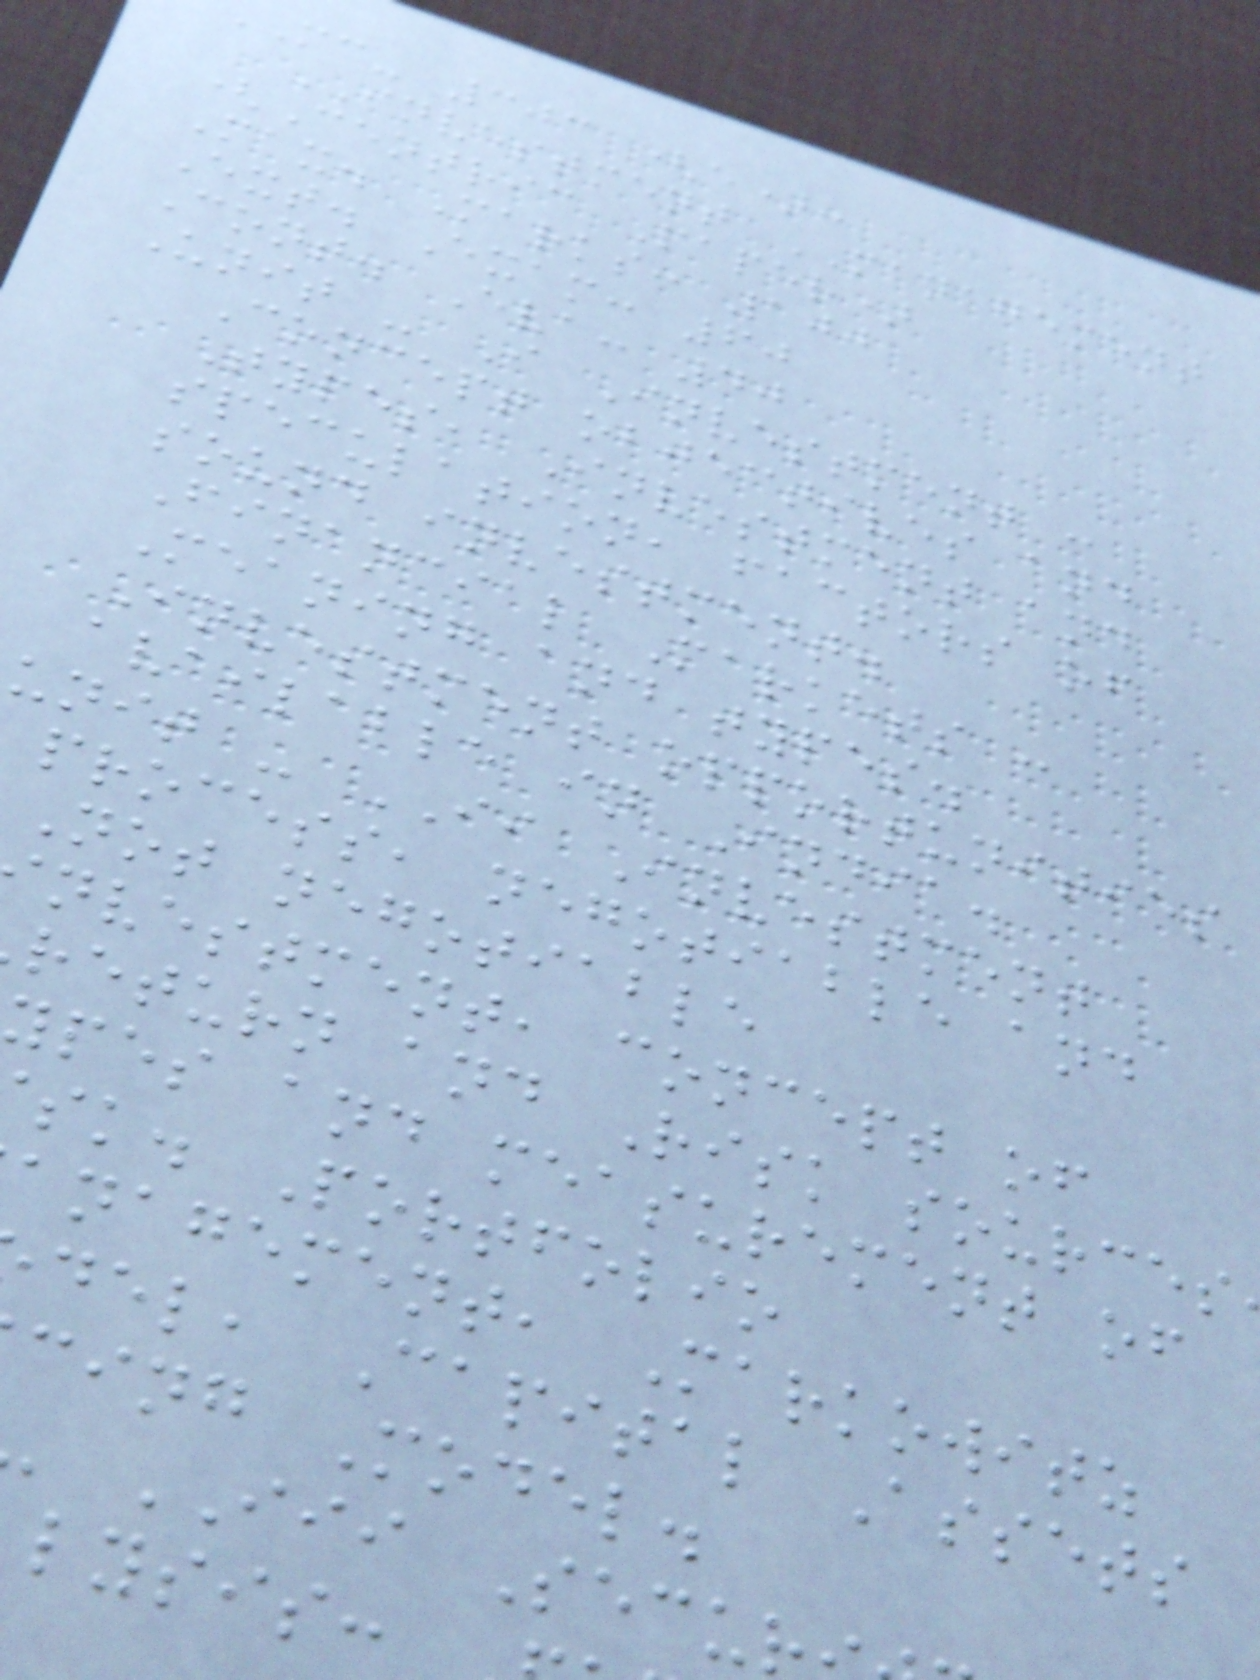mc- 303 (e):
INVESTMENT MANAGEMENT
(Centric Paper)
Max. Marks: 100
Ext. Exam: 60
Cont. Eva: 40
Unit - I Investment :
Concept objectives and
Types, Investment and
speculation, factors of
sound investment.
Financial Markets :
Meaning and types.
Investment opportunities
available in India.
unit - II Investment
process, negotiable and
Not negotiable
nvestment, concept of
return and Risk sources
pes and measurement of
sk. Portfolio
anagement, Markowitz
del, Capital Assets
cing Model.
III Secu
lysis:
